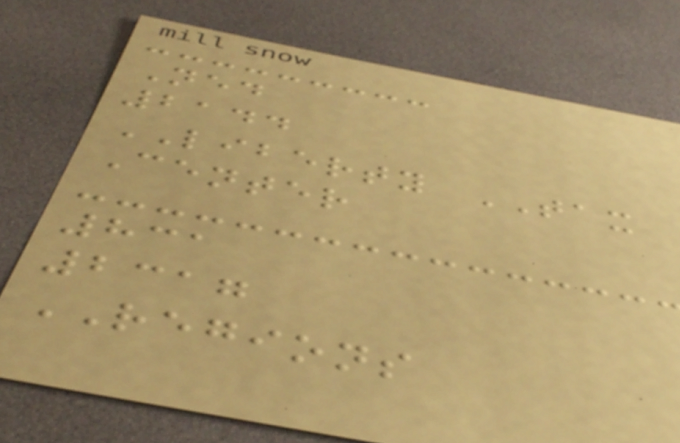Ned
2144
LIBERTY TAX
Center
831
2317
REGIONS
